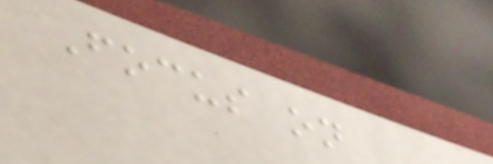Focus on
